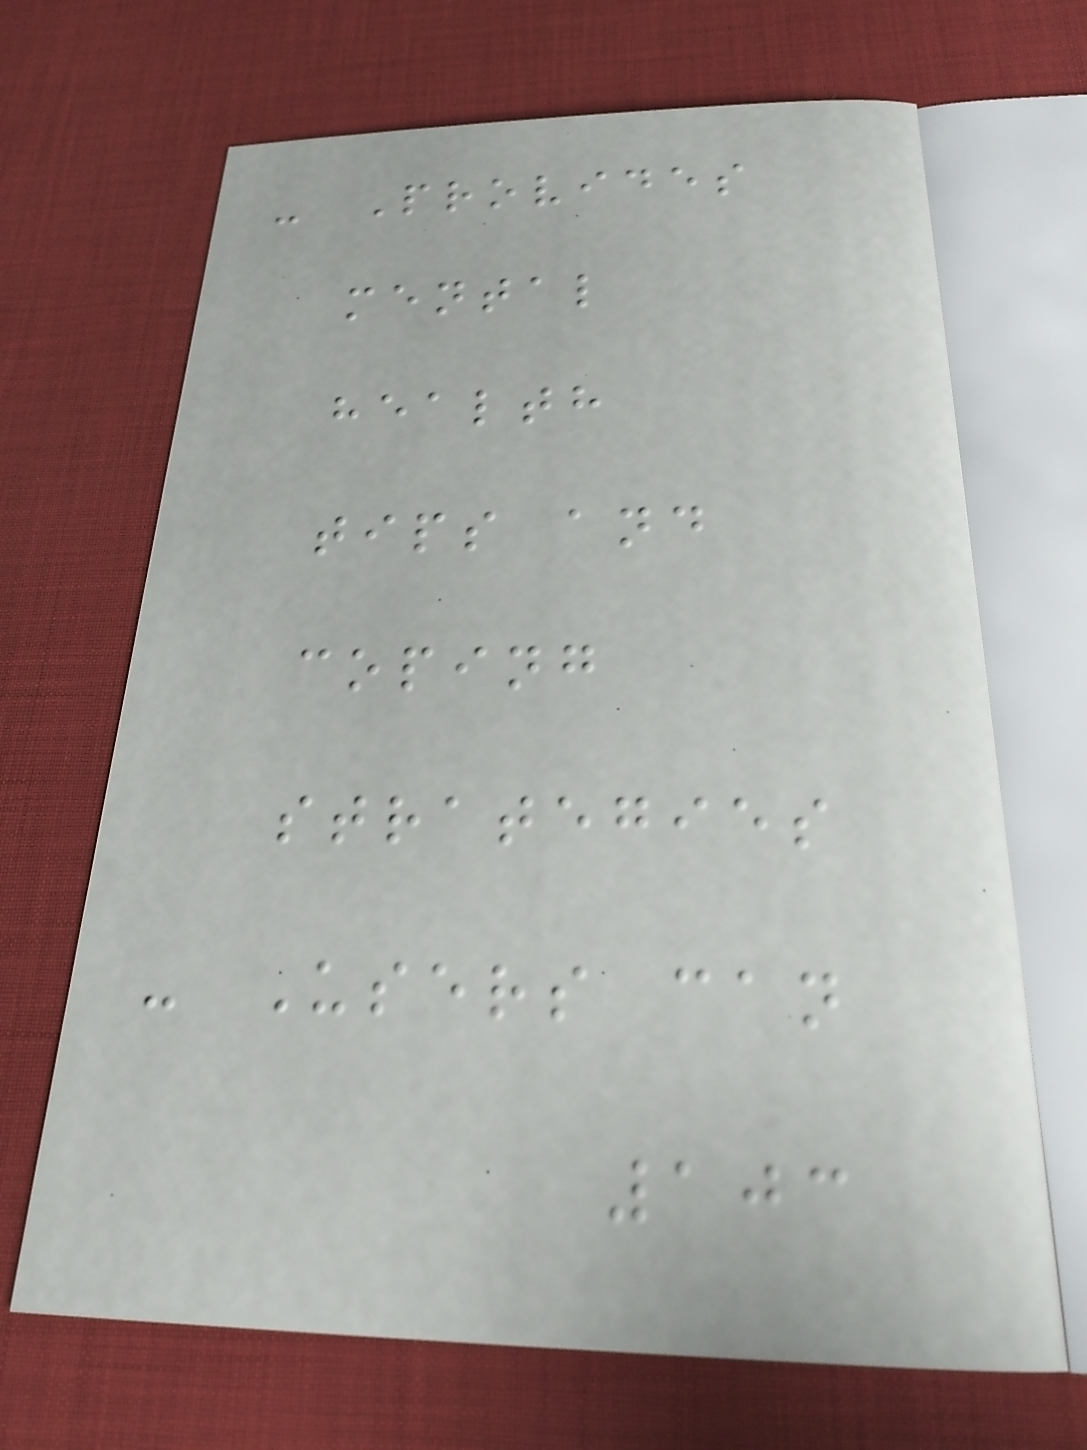- Provides
mental
health
tips and
coping
strategies
- Users can
103
